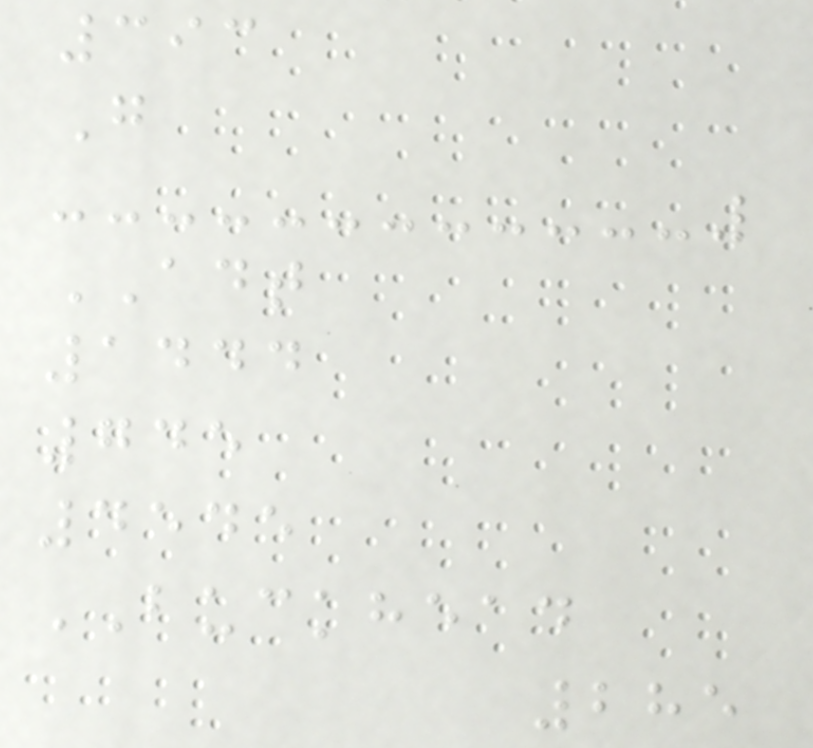393
G
ADT
1444
745
4545
BUCKHEAD
285
